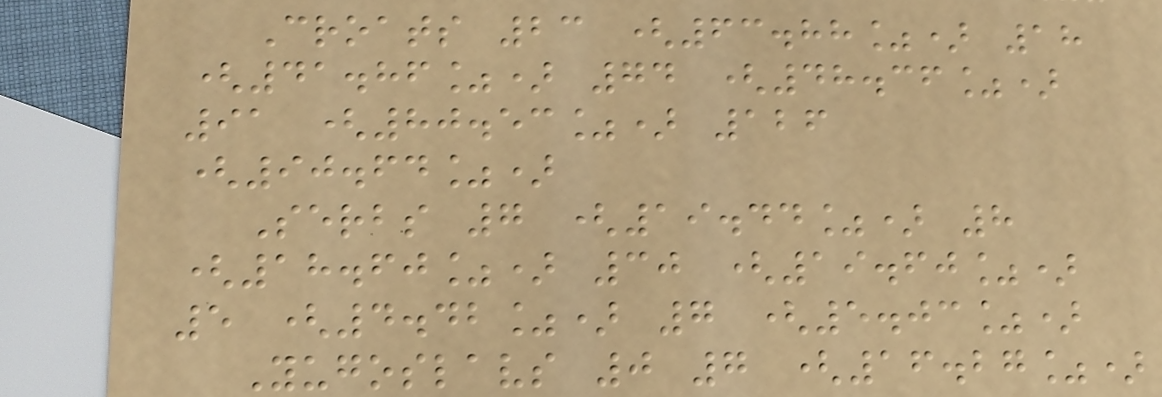Croats 23 (63.88%) 18
(41.86%) 74 (48.36%)
91 (80.53%) 126
(90.64%)
Serbs 7 (19.44%) 8
(18.60%) 30 (19.60%)
5 (4.42%) 7 (5.03%)
Yugoslavs 0 7 (16.27%)
